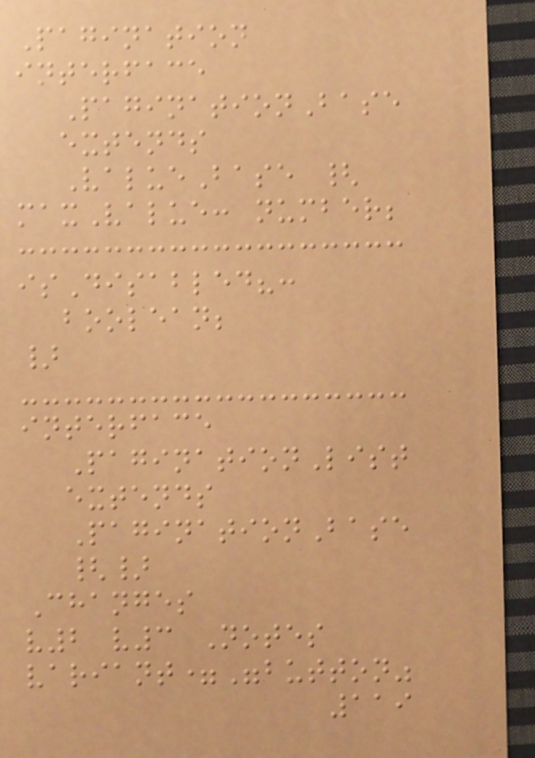Pagination
interface
PaginationBase
extends
ValueBase {
maxValue: number;
isDisabled?:
boolean;
}
interface
PaginationList
extends
PaginationBase
{}
Changes
v2 v3 Notes
variant="button"
119
